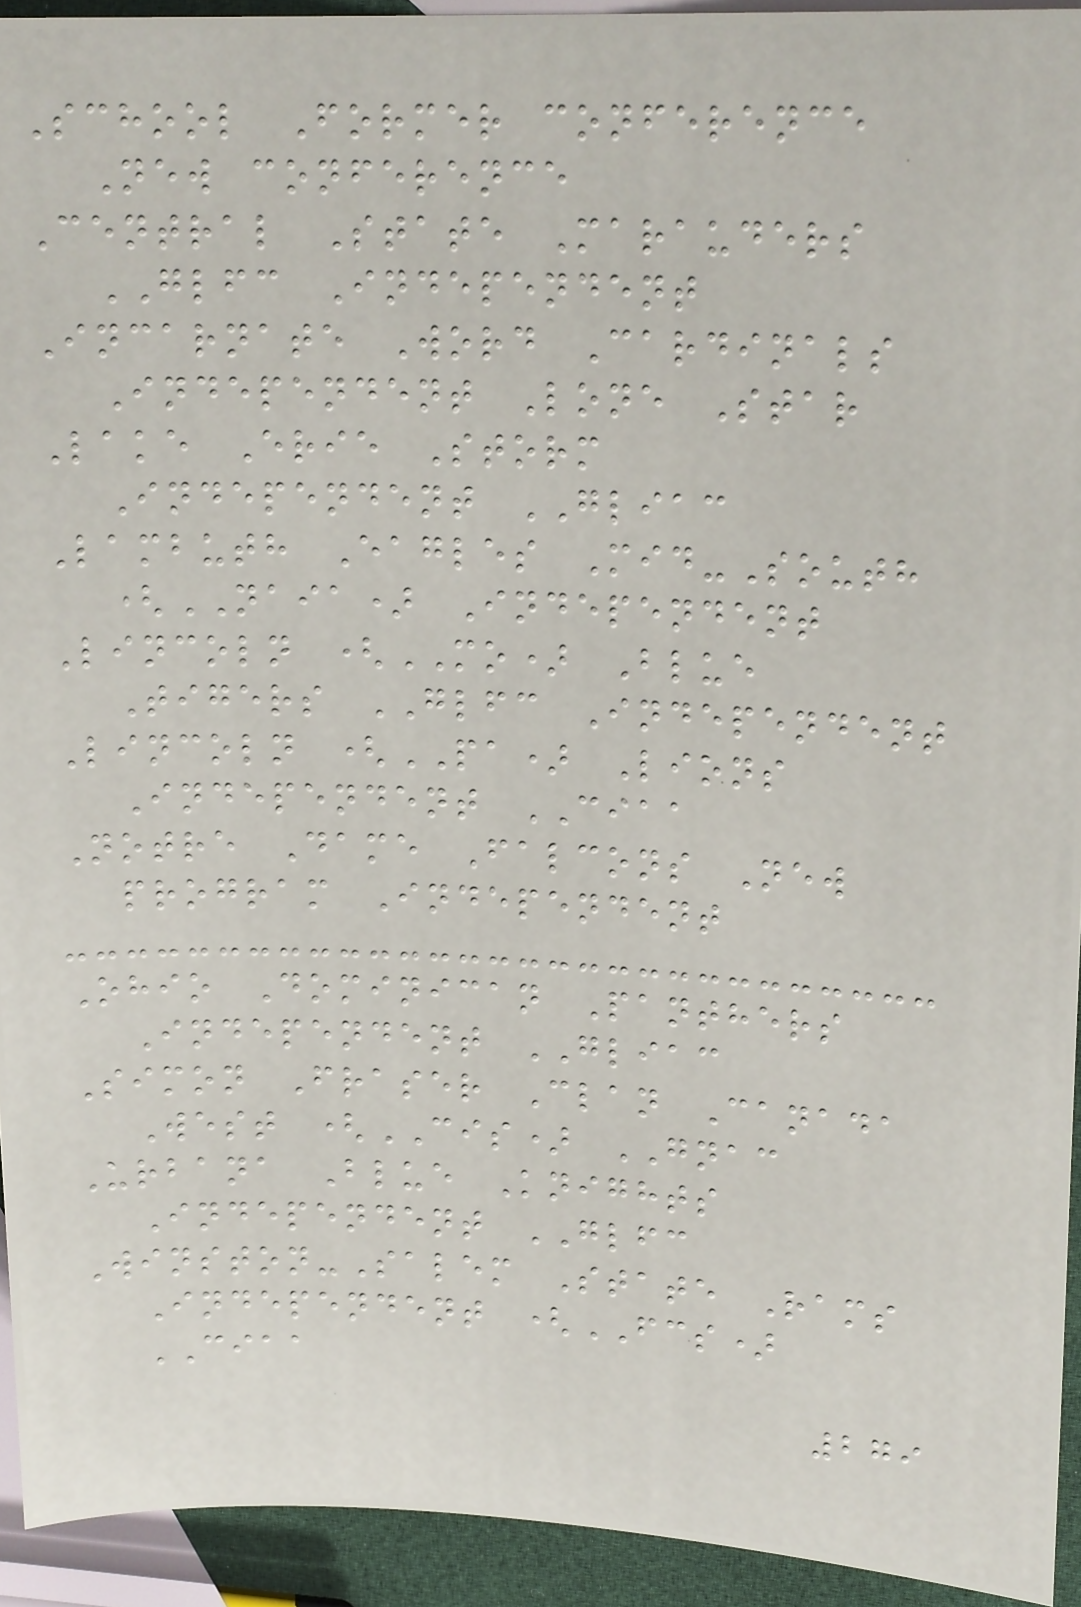School Former conference
New conference
Central State Marauders
GLFC Independent
Incarnate Word Cardinals
Independent Lone Star
Lake Erie Storm
Independent GLIAC
Lambuth Eagles Mid-South
(NAIA) Independent
Lincoln (MO) Blue
Tigers GLFC Independent
Lincoln (PA) Lions
Independent CIAA
Notre Dame Falcons New
program Independent
Ohio Dominican Panthers
Independent GLIAC
Simon Fraser Clan Canada
West (CIS) GNAC
Urbana Blue Knights
Independent GLFC
Winston-Salem State Rams
Independent (FCS)
CIAA
279
